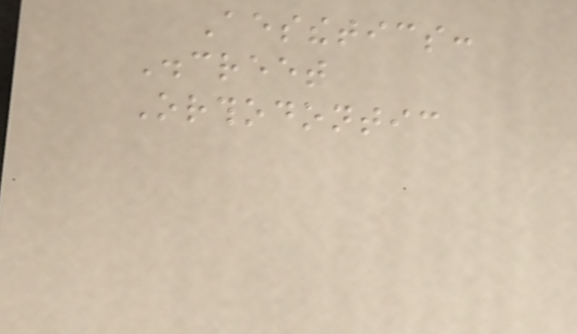Aesthetics:
Discreet
Orthodontic
